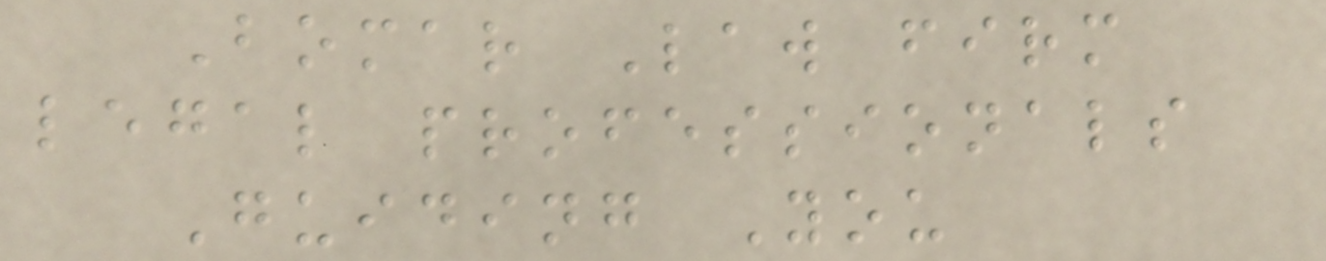Bomar Law firm
legal professionals
Guiding You
